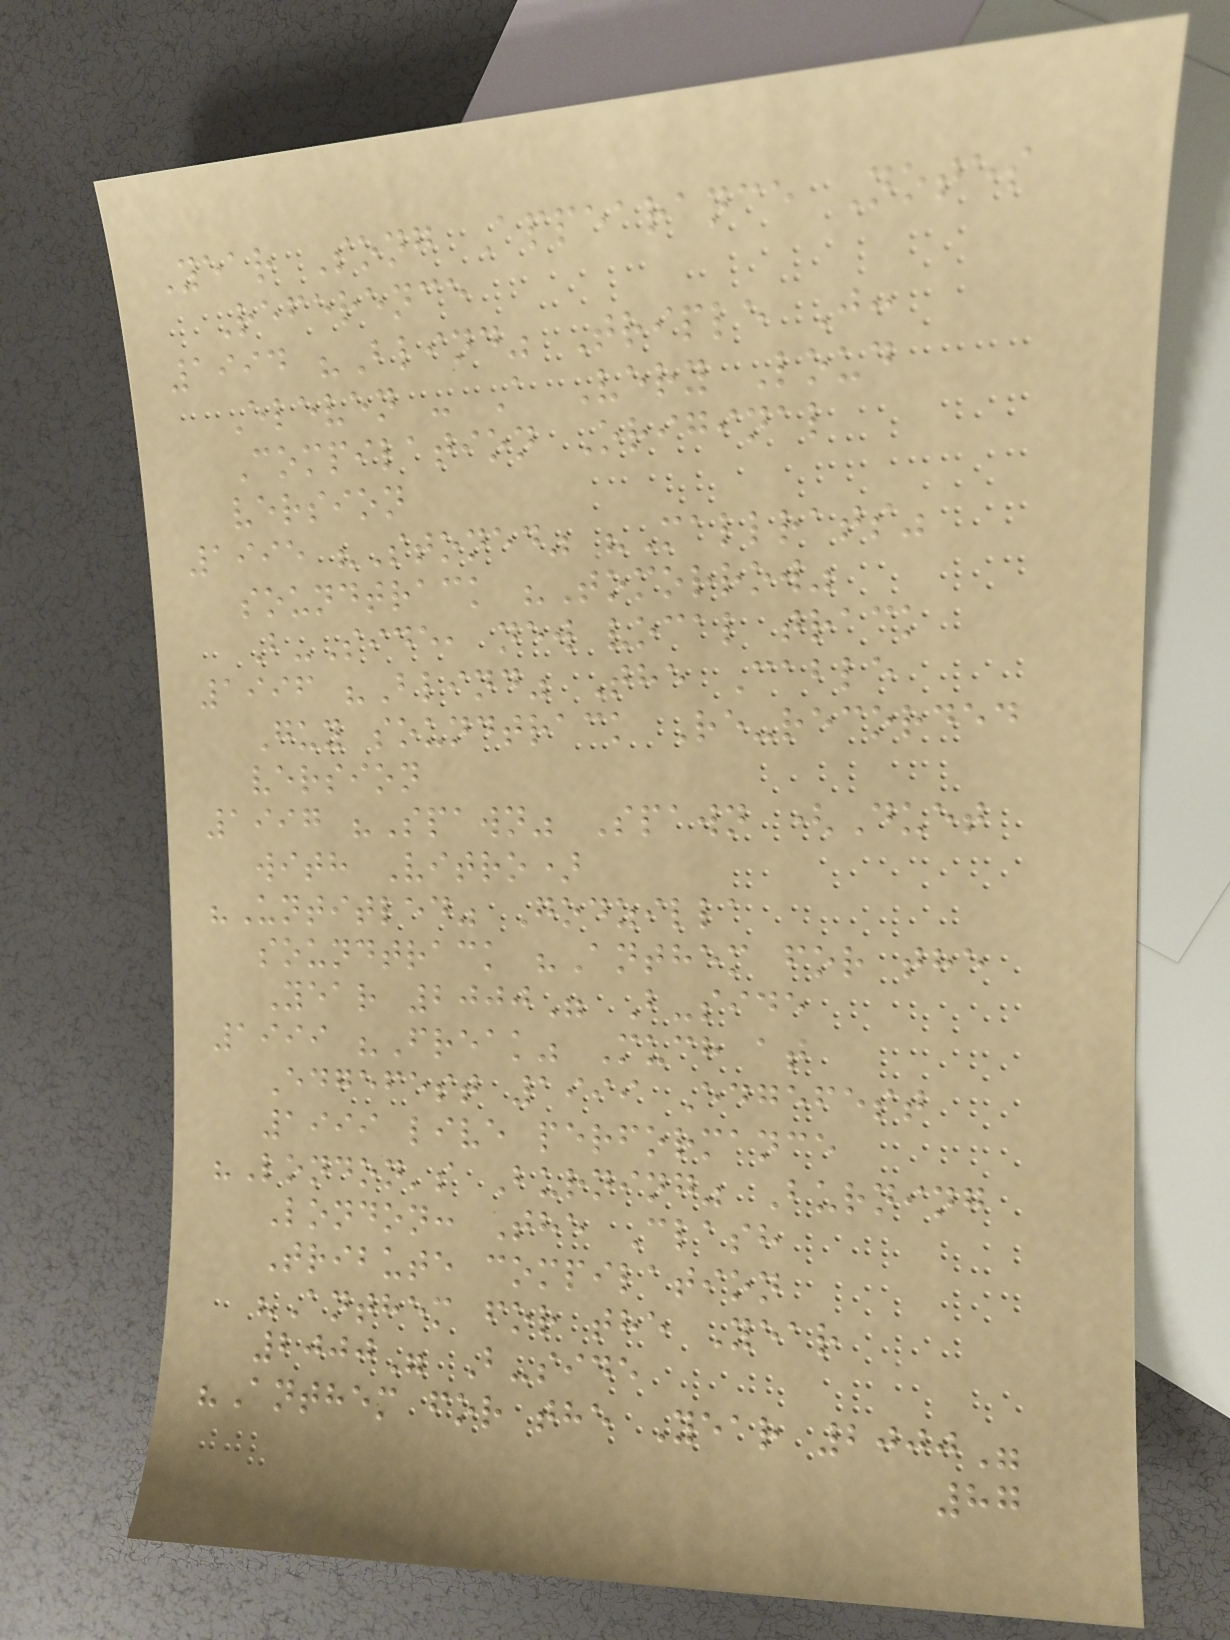Year Song Appearance Notes
Reference
1994 "Blind" Triple J:
Eleven - A Very Loud
Compilation Original
version
1995 "Stoned" "Mallrats"
soundtrack "Tomorrow"
B-Side, new vocal track
1996 "Blind" The Cable
Guy soundtrack Re-recorded
version
1997 "Spawn" Spawn (Duet
with Vitro)
"Untitled" Godzilla
soundtrack "Anthem for the
Year 2000" B-side
1999 "Freak" Much at
Edgefest 1999 Edgefest
1999 live performance
"London's Burning" Burning
London: The Clash
Tribute compilation
"Anthem for the Year
2000" B-side
"Anthem for the Year 2000"
87
